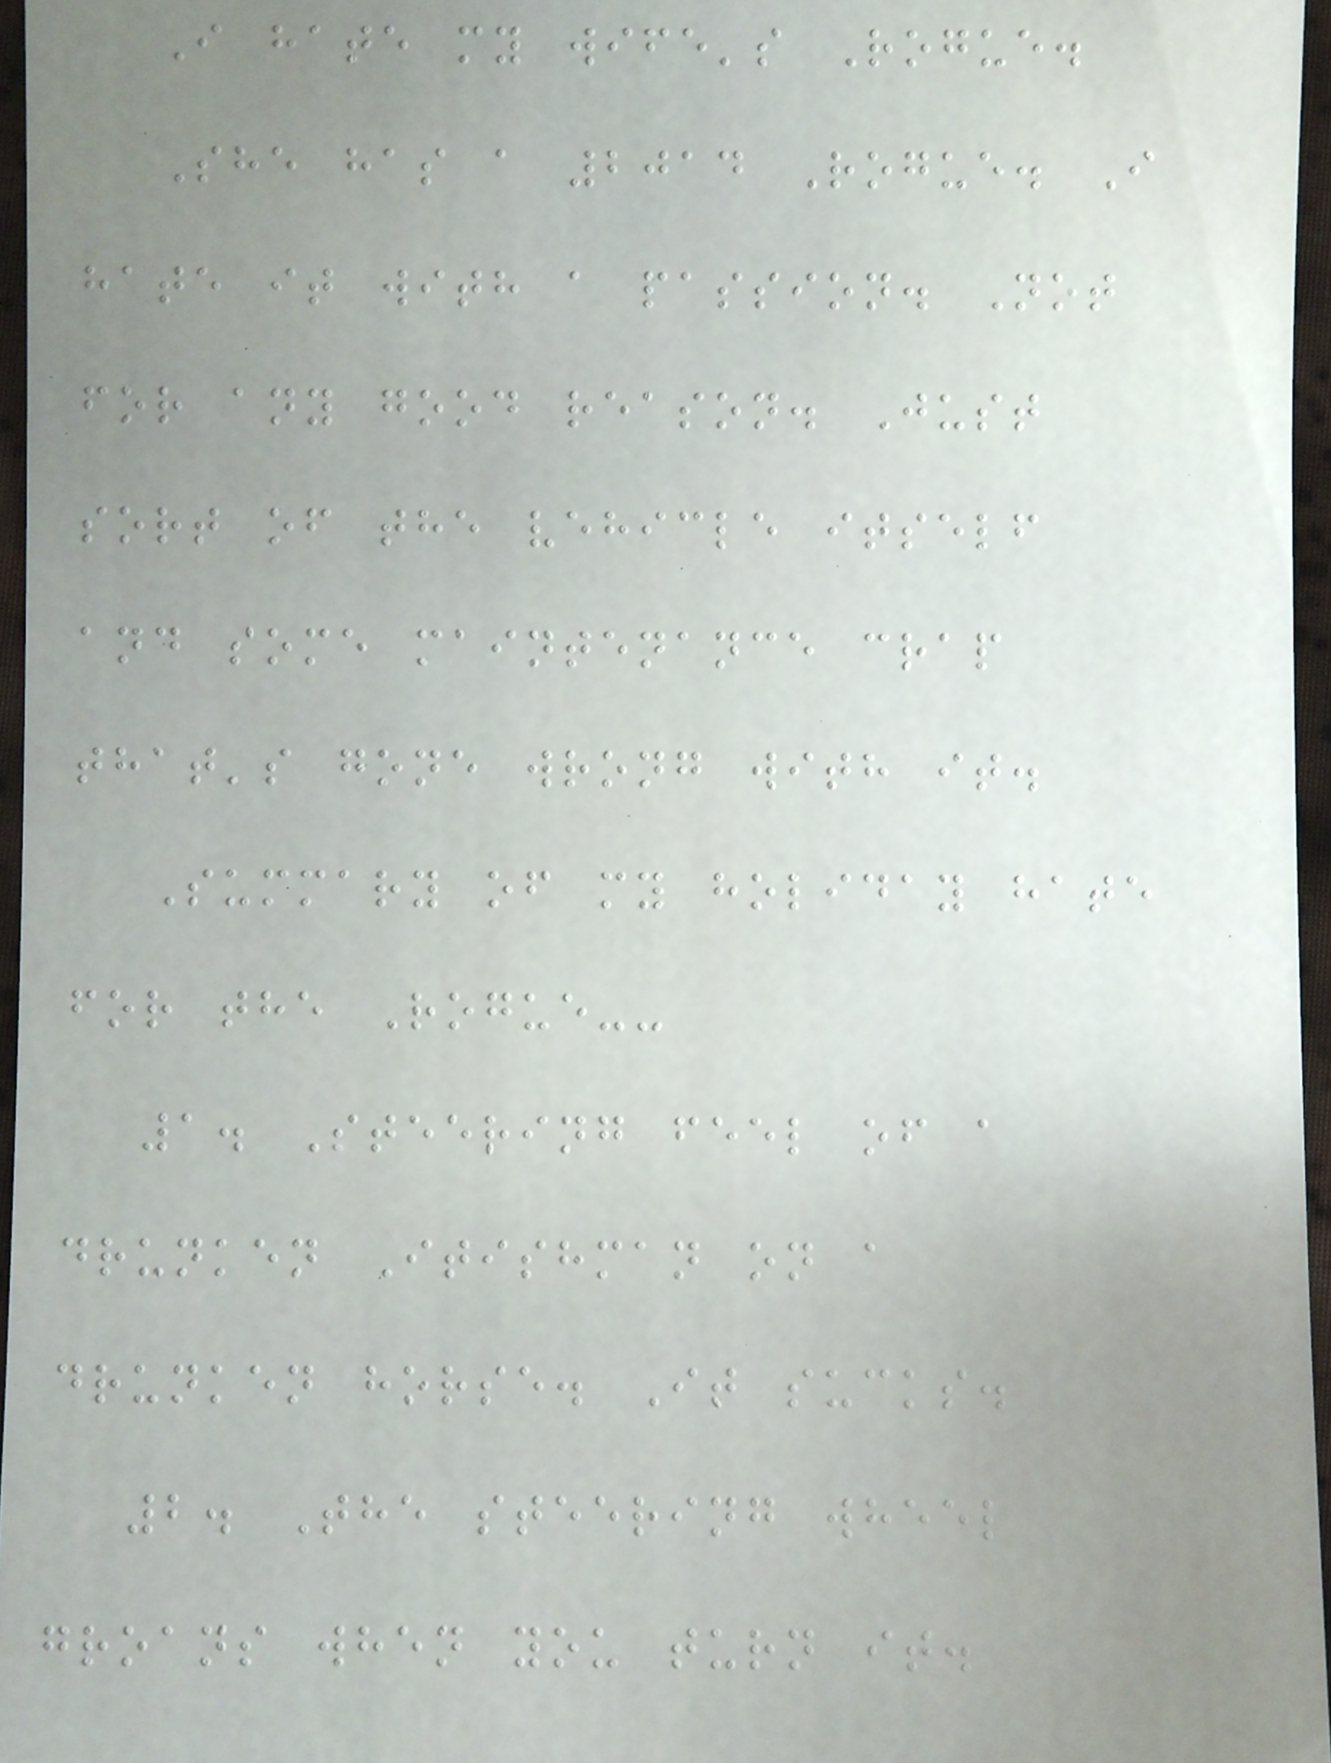I hate my wife's Rogue.
She has a 2014 Rogue. I
hate it with a passion. Not
for any good reason. Just
sort of the vehicle itself
and some maintenance crap
that's gone wrong with it.
Summary of my holiday hate
for the Rogue--
1. Steering feel of a
drunken Itishman on a
drunken horse. It sucks.
2. The steering wheel
groans when you turn it.
